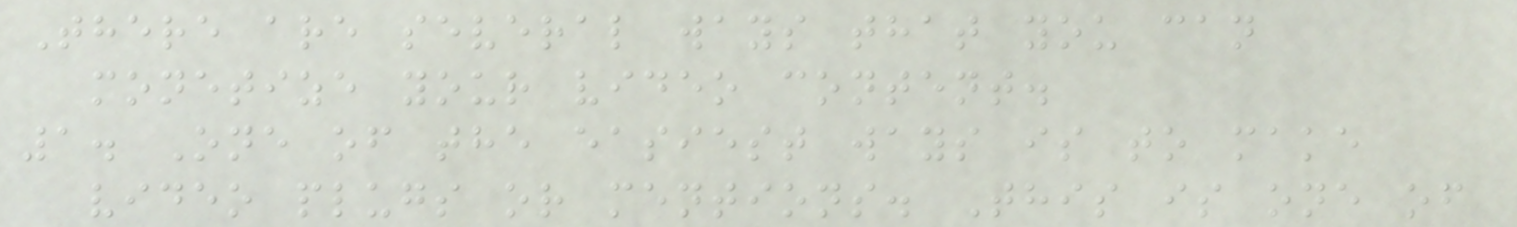There are several ways that you can
monetize your video content.
1. One of the easiest ways is to make
video plugs or mentions. This is one of
